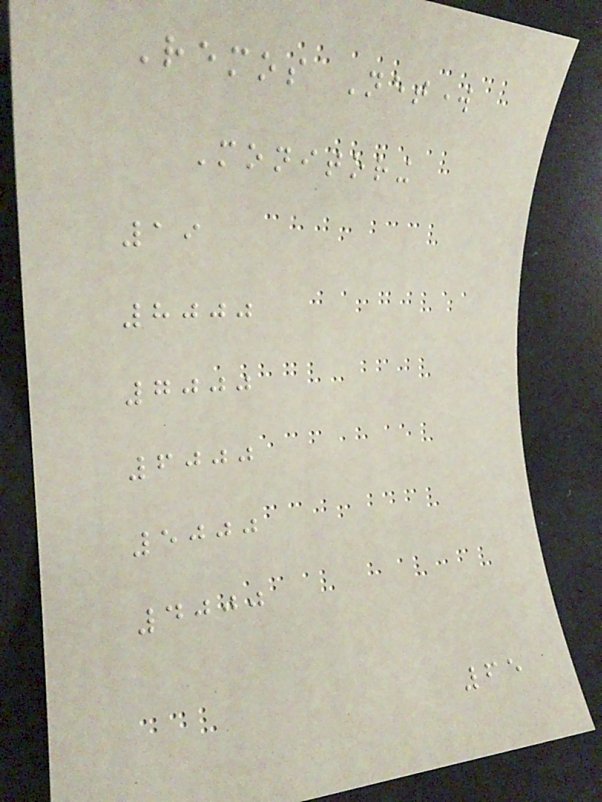Remos Network
Monitoring
19
8000
7000
6000
5000
4000
65
